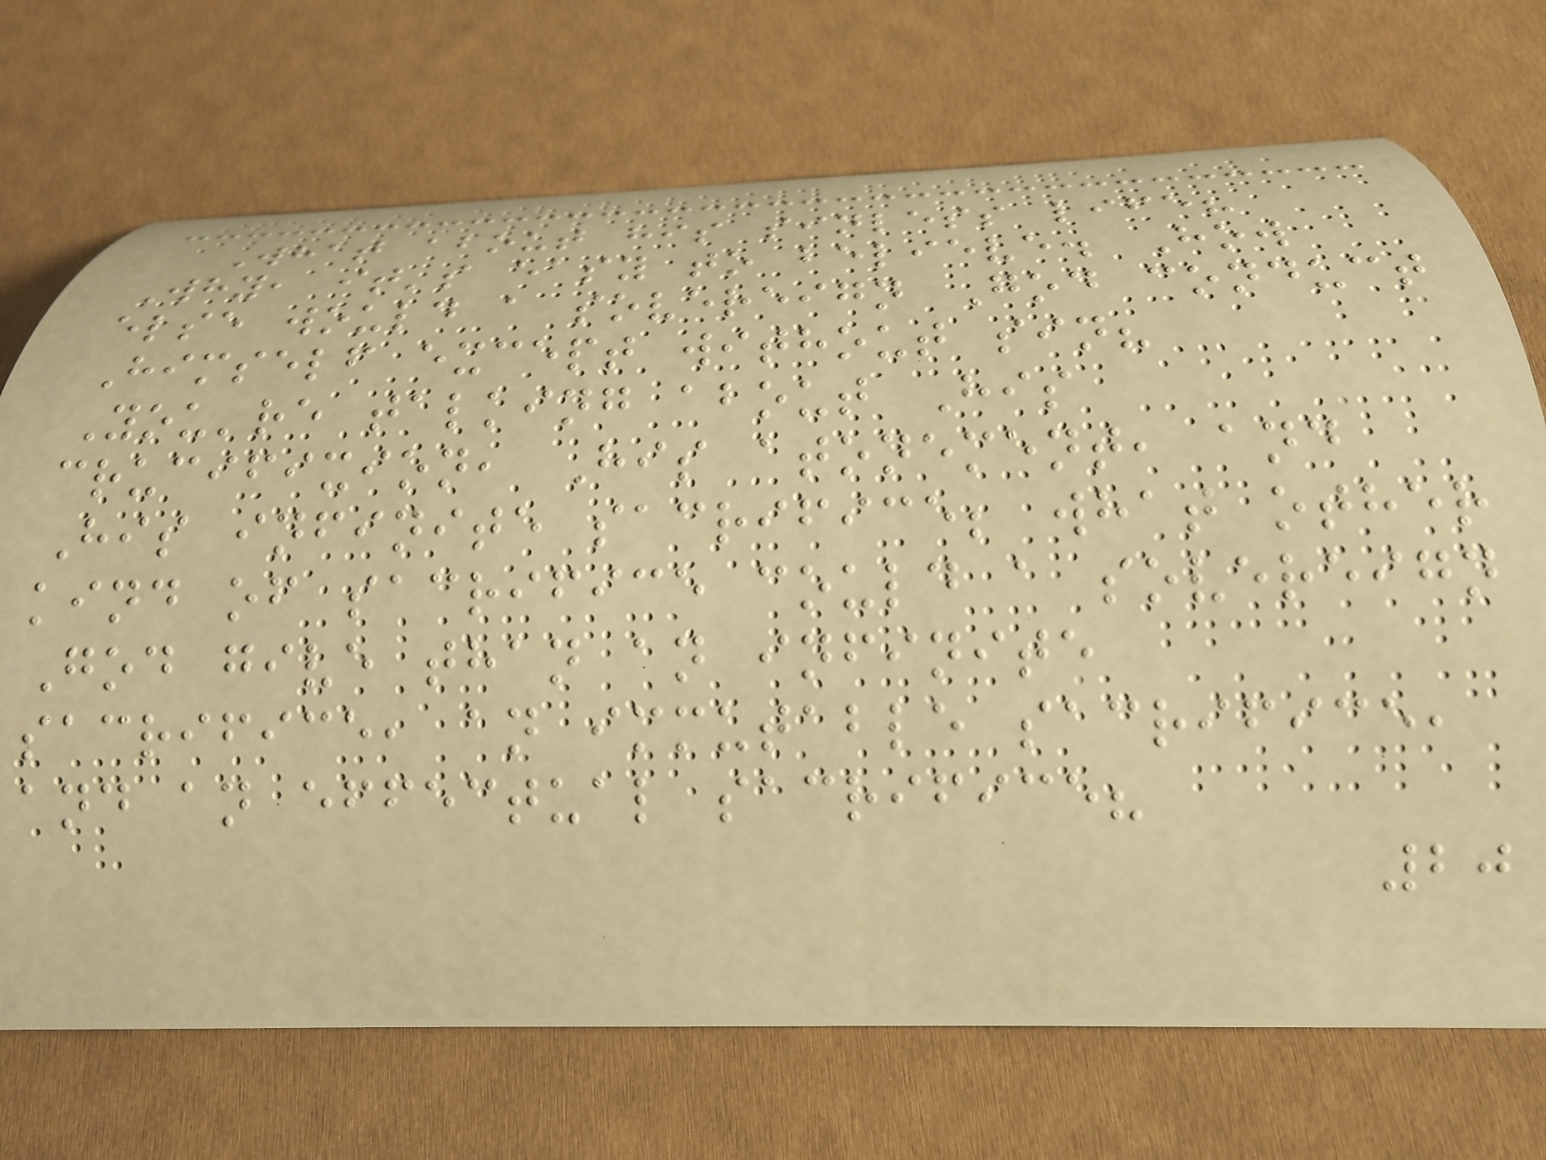What about his sinless life?
Why, it's easy to believe. How
else would a sovereign God conduct
Himself except without sin?
You're talking about His
crucifixion, His atonement, and
His infinite sacrifice; what other
kind of sacrifice could a sovereign
God give than an infinite
sacrifice, an immutable sacrifice,
and an effectual sacrifice?
20
